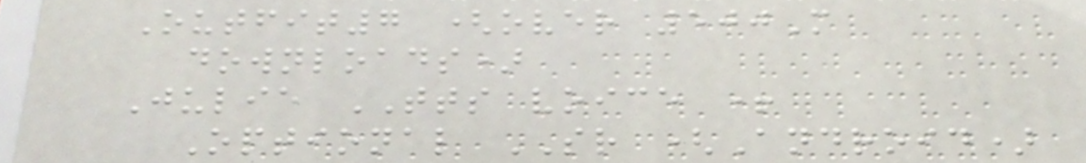Outfit7 (over 500M
downloads)
Julie TTS voice +
Optional SR (Android)
